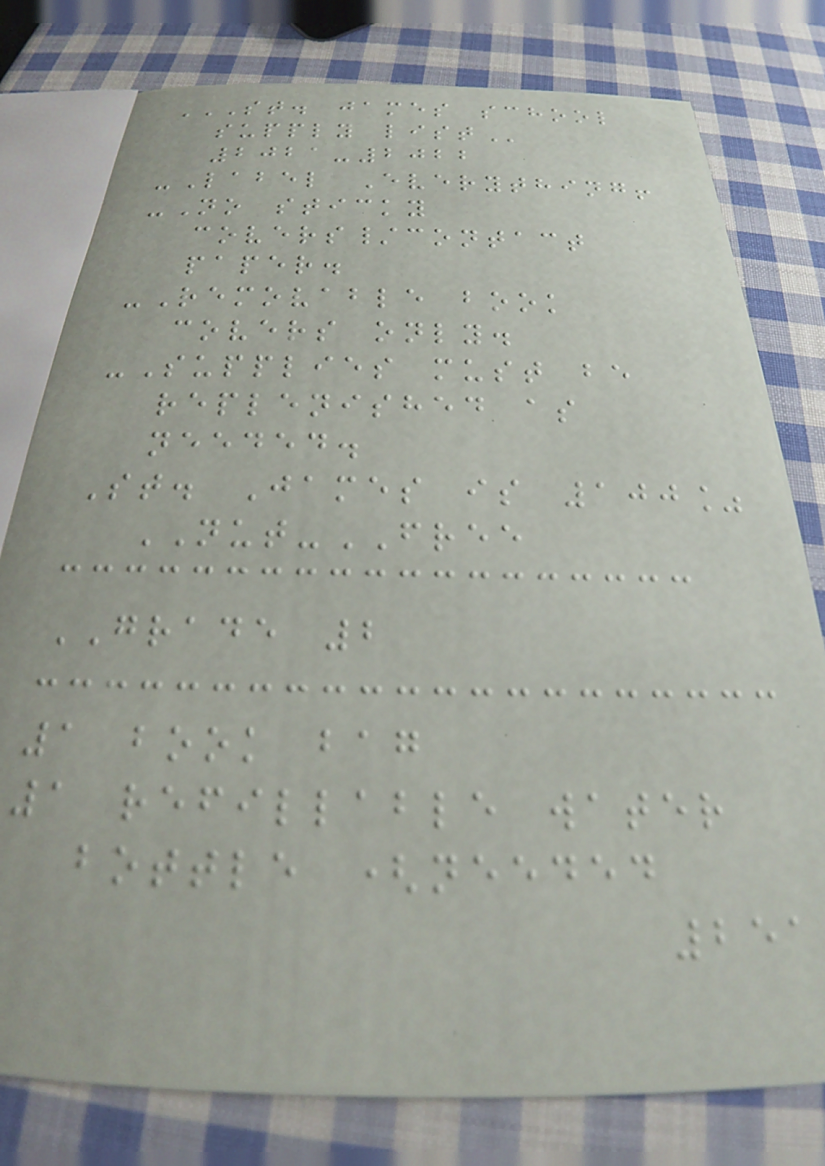ST. JAMES SCHOOL
SUPPLY LIST
2021-2022
-Label Everything!
-No sticky
covers/contact
paper.
-Removable book
covers only.
-Supplies must be
replenished as
needed.
St. James is 100%
NUT-FREE
GRADE 2
1 book bag
1 refillable water
bottle (needed
251
